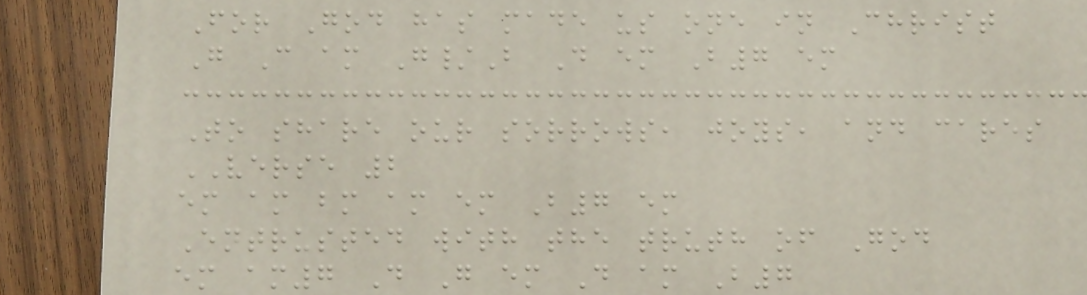For God has made us one in Christ
G C am G/B D em B7 em
To share our sorrows, joys, and cares
VERSE 2
em am bm am em B7 em
Entrusted with the truth of God
em am7 D G em D am B7
